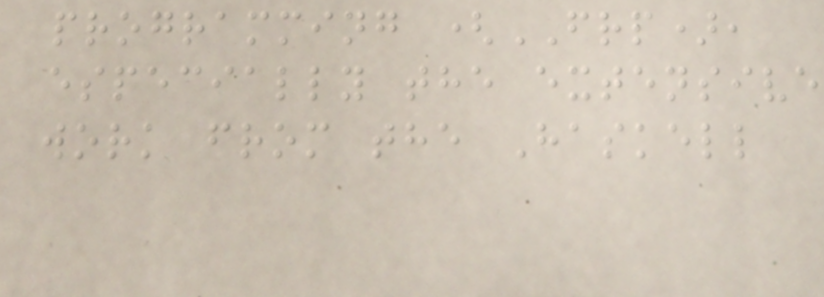programming (FRP),
especially the extensive
work from the Haskell
